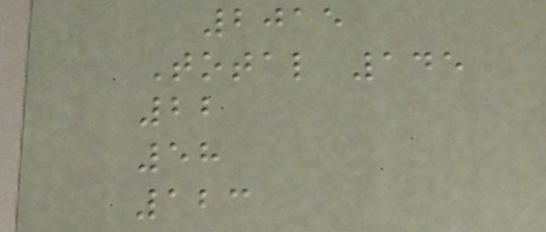2015
Total 145
22
58
123
